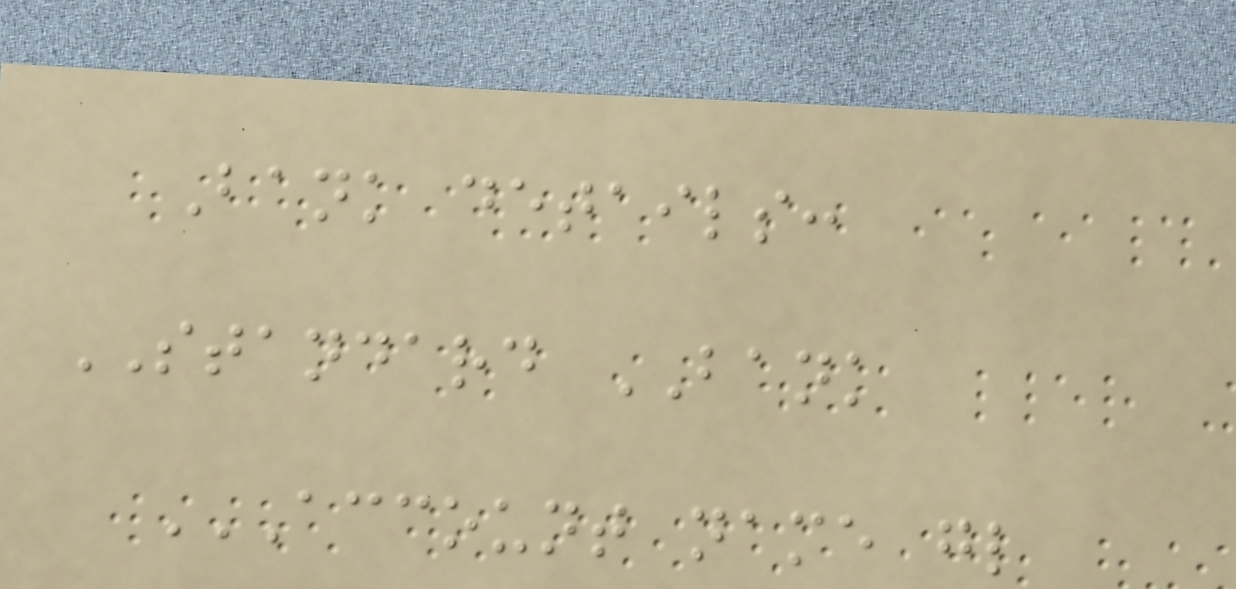Bank details:
STANDARD BANK
ACCOUNT NAME GL
